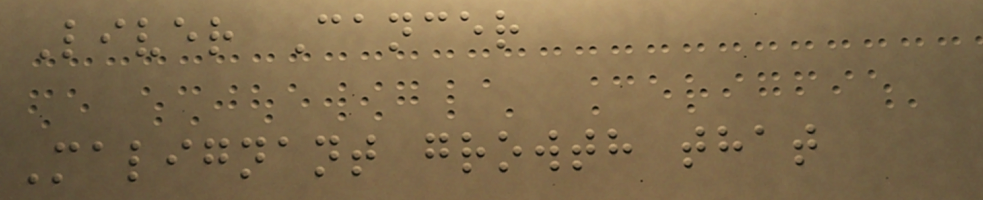Liver Cancer
Malignant growth that
